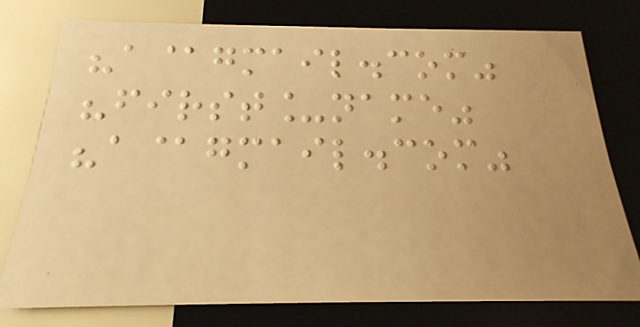"a@gmail.com"
"first_name"
"a@gmail.com"
